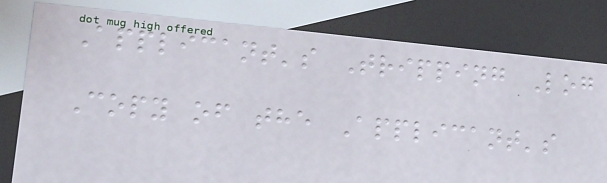Applicant's Tripping Log
Copy of the Applicant's
